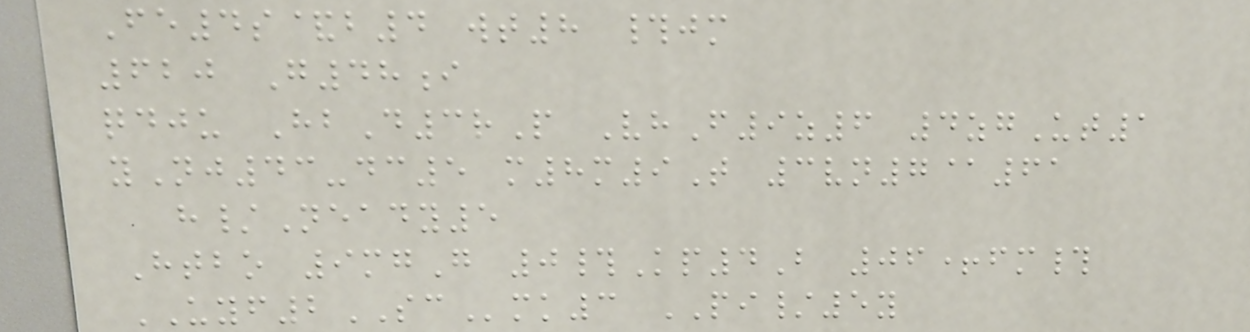Fe4s&b4 wt8 #jm
620 G48i
qdju HbD3rP VhF9z6 4zgUt1
yNj43-dc5 m8m9T 3vn7@61
h/Neady5
Htbo 9mgG 0#Kp4B 06+fm#
UYF2SCmk3 PI/5y
